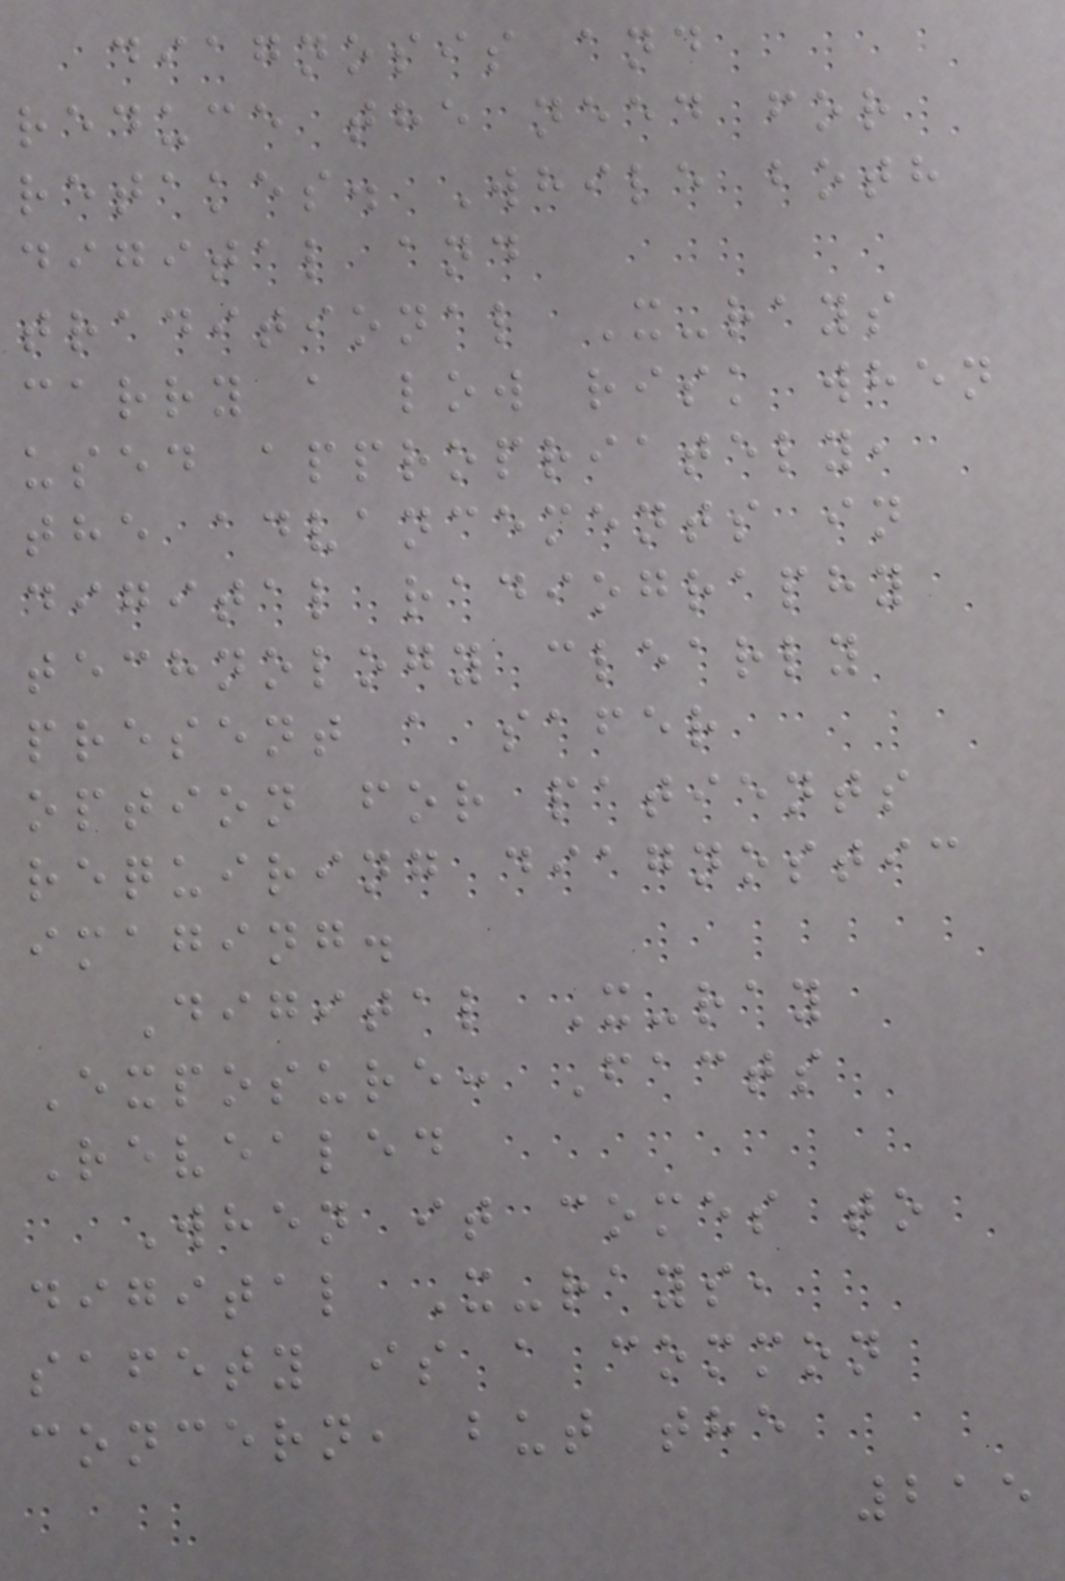diagnosis and
reduce the need for
retakes. While both
digital and
traditional X-rays
carry a low risk when
used appropriately,
the advancements in
digital radiography
technology clearly
present a safer
option for patients
requiring diagnostic
imaging.
Digital X-ray
Exposure: Facts
Revealed
When it comes to
digital X-rays,
safety is a common
concern, but the
215
